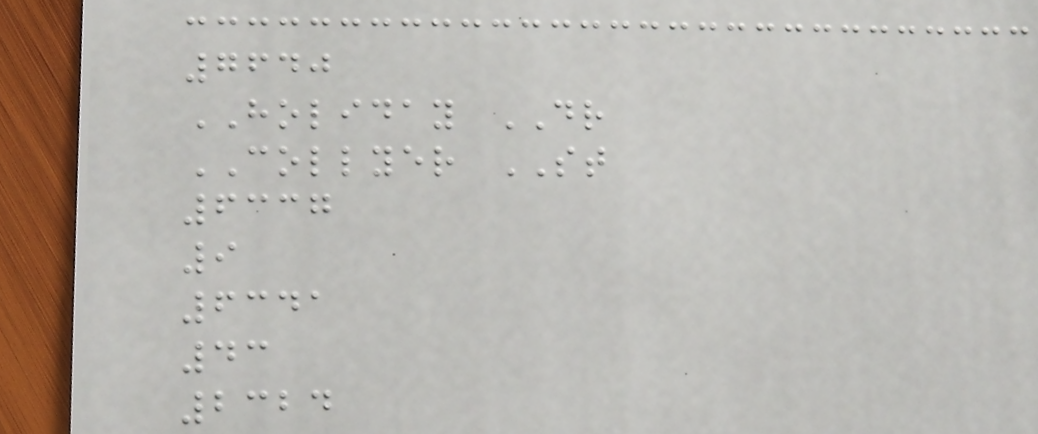7640
HOLIDAY DR
COLLYER ST
6337
9
6341
43
2324
